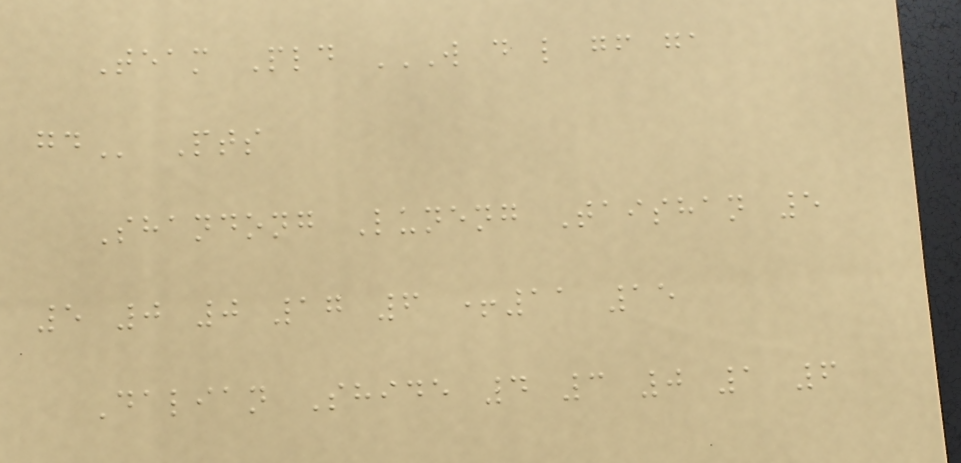Team Pld W D L GF GA
GD Pts
Shandong Luneng Taishan 5
5 0 0 17 6 +11 15
Dalian Shide 4 3 0 1 6
